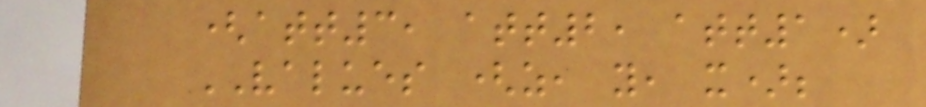(att3, att2, att1)
VALUES (z, y, x);
